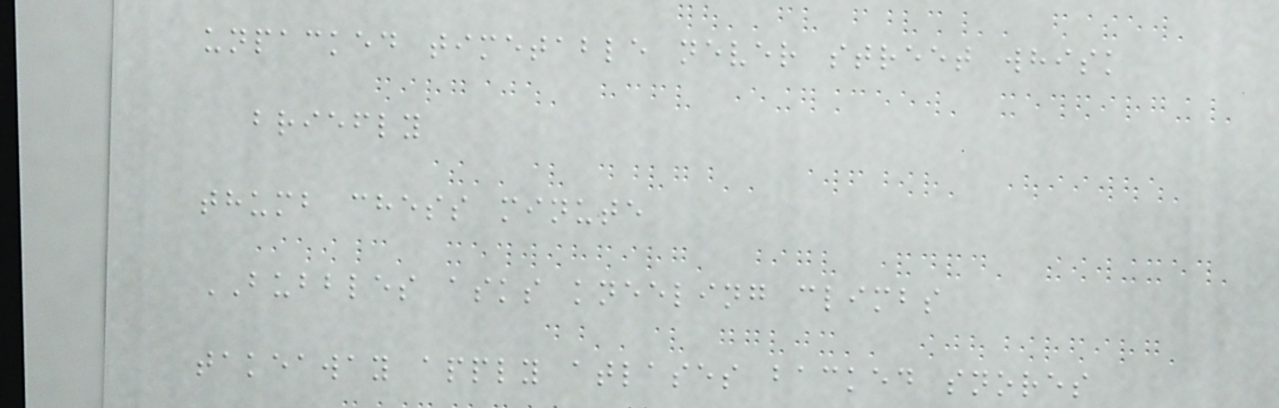unpacked timetable never street whisk
briefly
thumb chess minute
BUBBLES asks kneeling climbs
takeaway apply atlases backed snores
